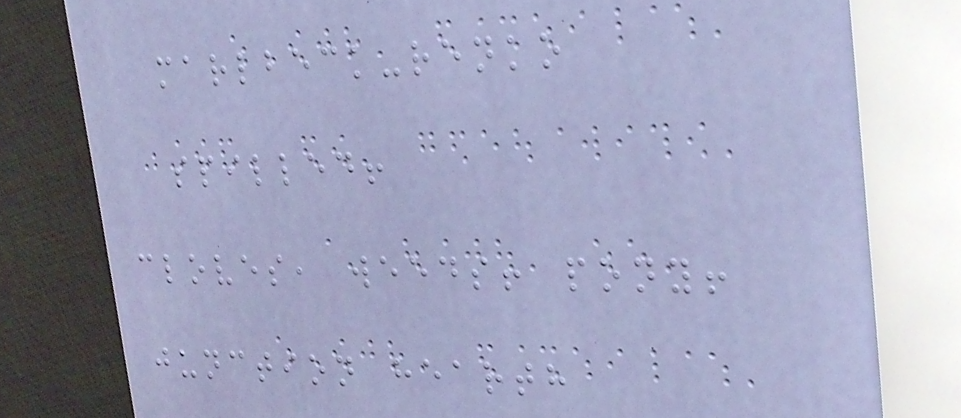marlbeck-renko
spilled!
cloves, weeds! pony!
junction hearth
